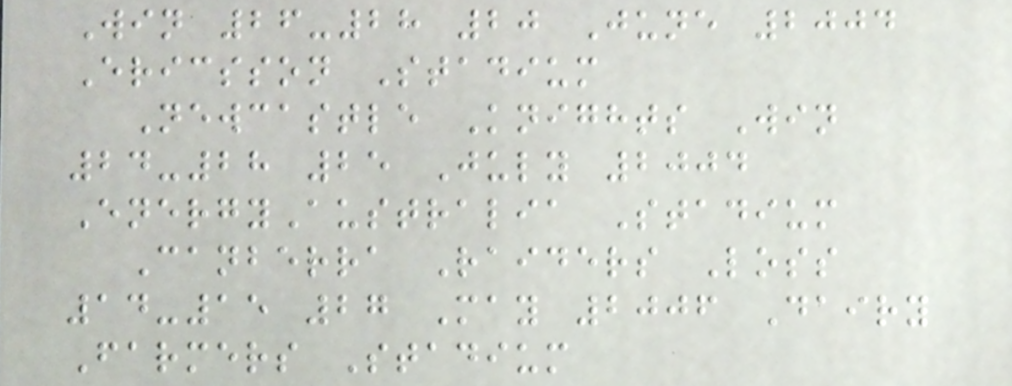Win 26-28 20 June 2004
Ericsson Stadium
Newcastle Knights Win
24-28 25 July 2004
EnergyAustralia Stadium
Canberra Raiders Loss
14-15 27 May 2006 Dairy
Farmers Stadium
